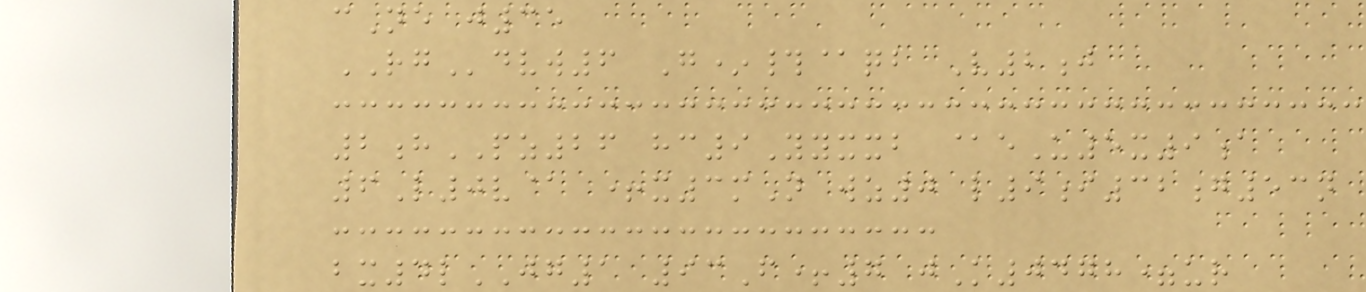cNe j35
RGdvw6 G*#@qb V2j
2hPZ26 hc9Yyxxb @eU5x9a
6L0v@ +x3mN wz0 l9i32g53n
bx4lJG1 93F+7 jK0478=ur
